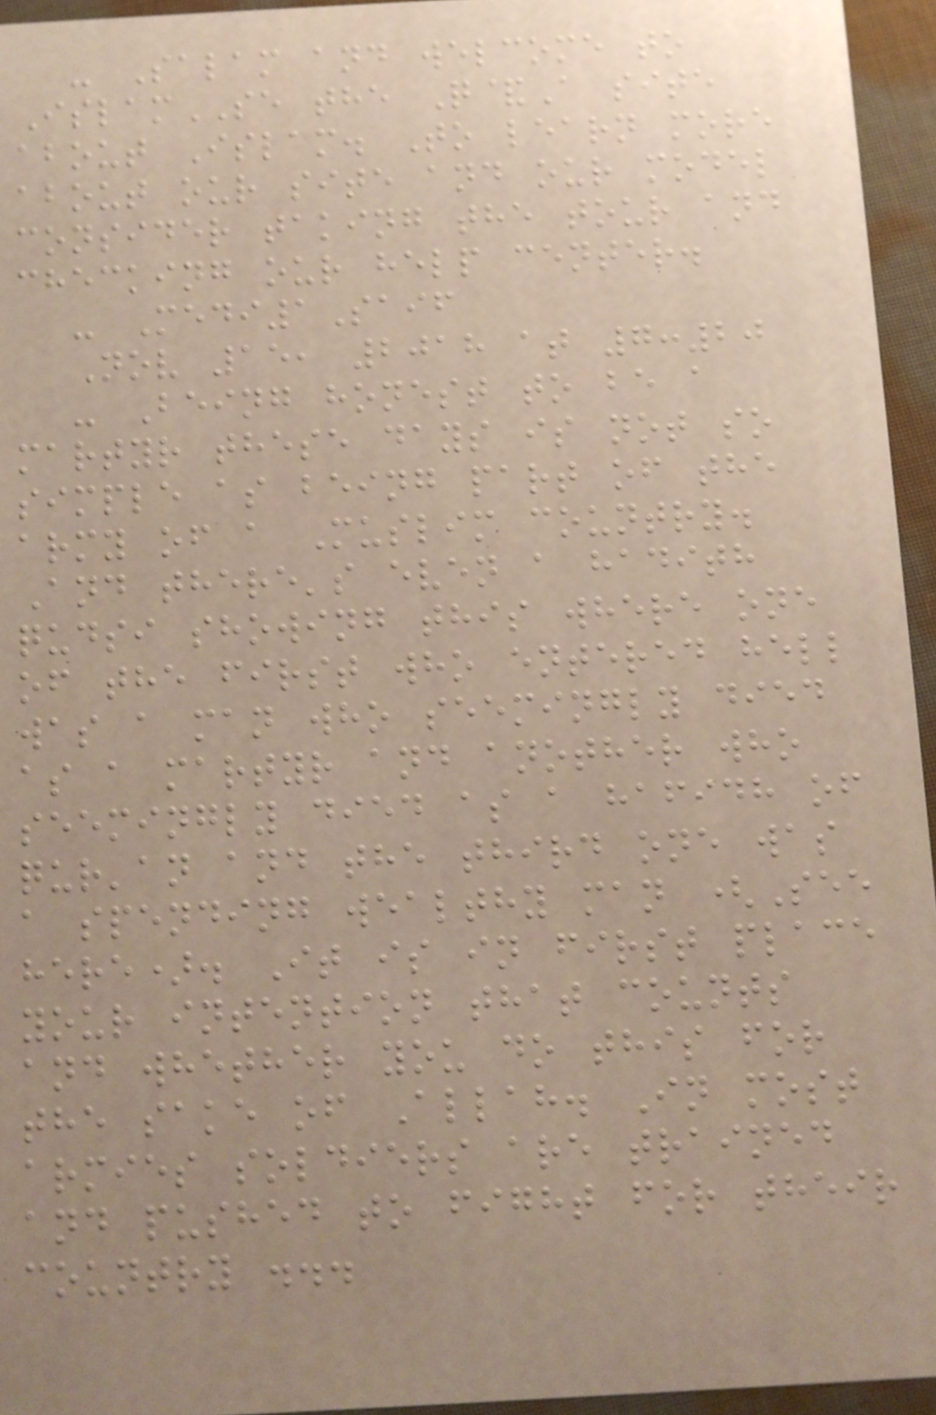- Salam and welcome to
IslamSE the Q&A site
about Islam. To learn more
about our site and our model
consider taking the tour and
checking our help center.
- Medi1Saif
Nov 15, 2018 at 7:20
- Being honest to be a
martyr these days is not so
simple as being part of the
army of a Muslim country.
And there's even a hadith
qudsi showing this where one
of the first who entered hell
was a man who seemingly died
as a martyr and another who
seemingly died as a hafidh of
qur'an and the third one was
a spending wealthy man (See
here). It is in first place
your intention that counts
and whether you do this for
the sake of Allah. In most
armies soldiers are trained
and pushed to fight for their
country ...
